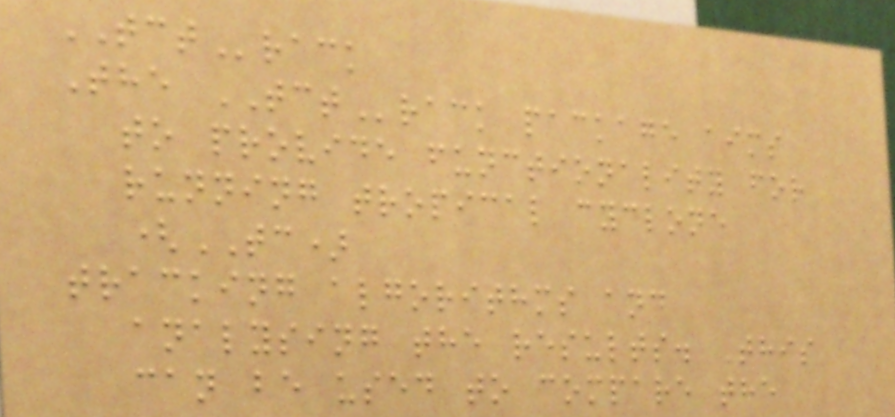TCTrack
The TCTrack package aims
to provide functionality for
running tropical cyclone
(TC)
tracking algorithms and
analysing the results. This
can be used to compare the
